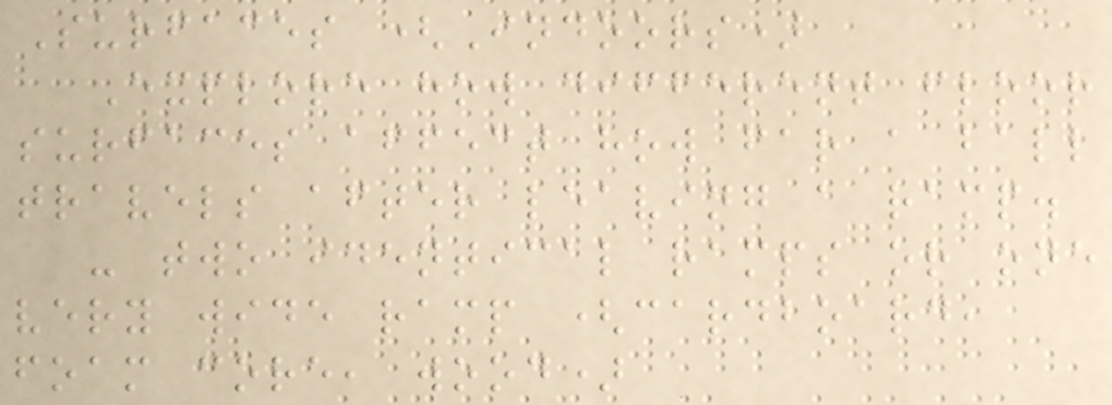Surfaces (Indoors)
Explore how different floor
surfaces affect how far a ball
travels after leaving a ramp.
- two identical ramps or one
very wide ramp (cardboard,
foam core, wood)
